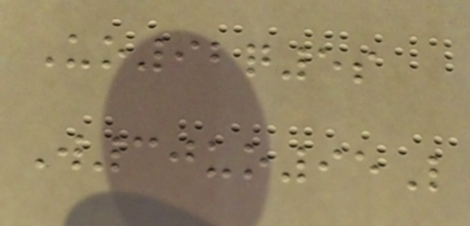Uo92q5s
W30uo95L
